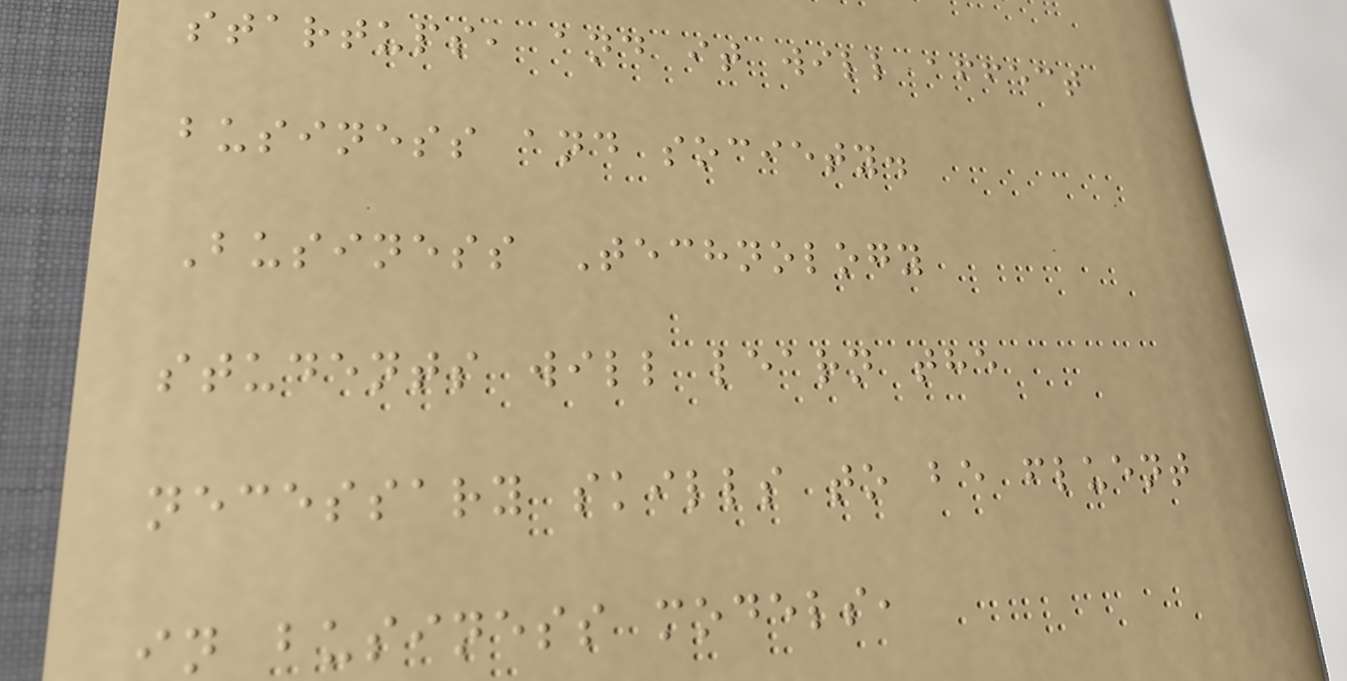startups, and it will affect
business and society.
Business Technology
students will learn the
necessary skills to be fluent
in business models,
